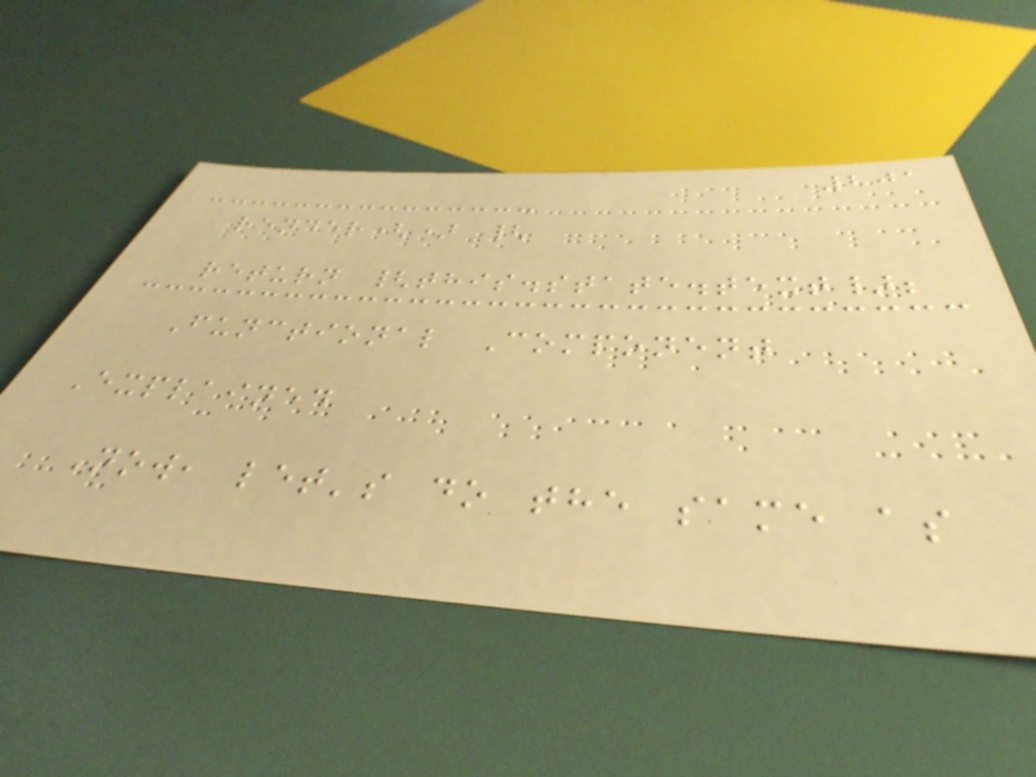201
render() {
return {this.state.text};
Functional Component
Explained
Now, let's do the same as
